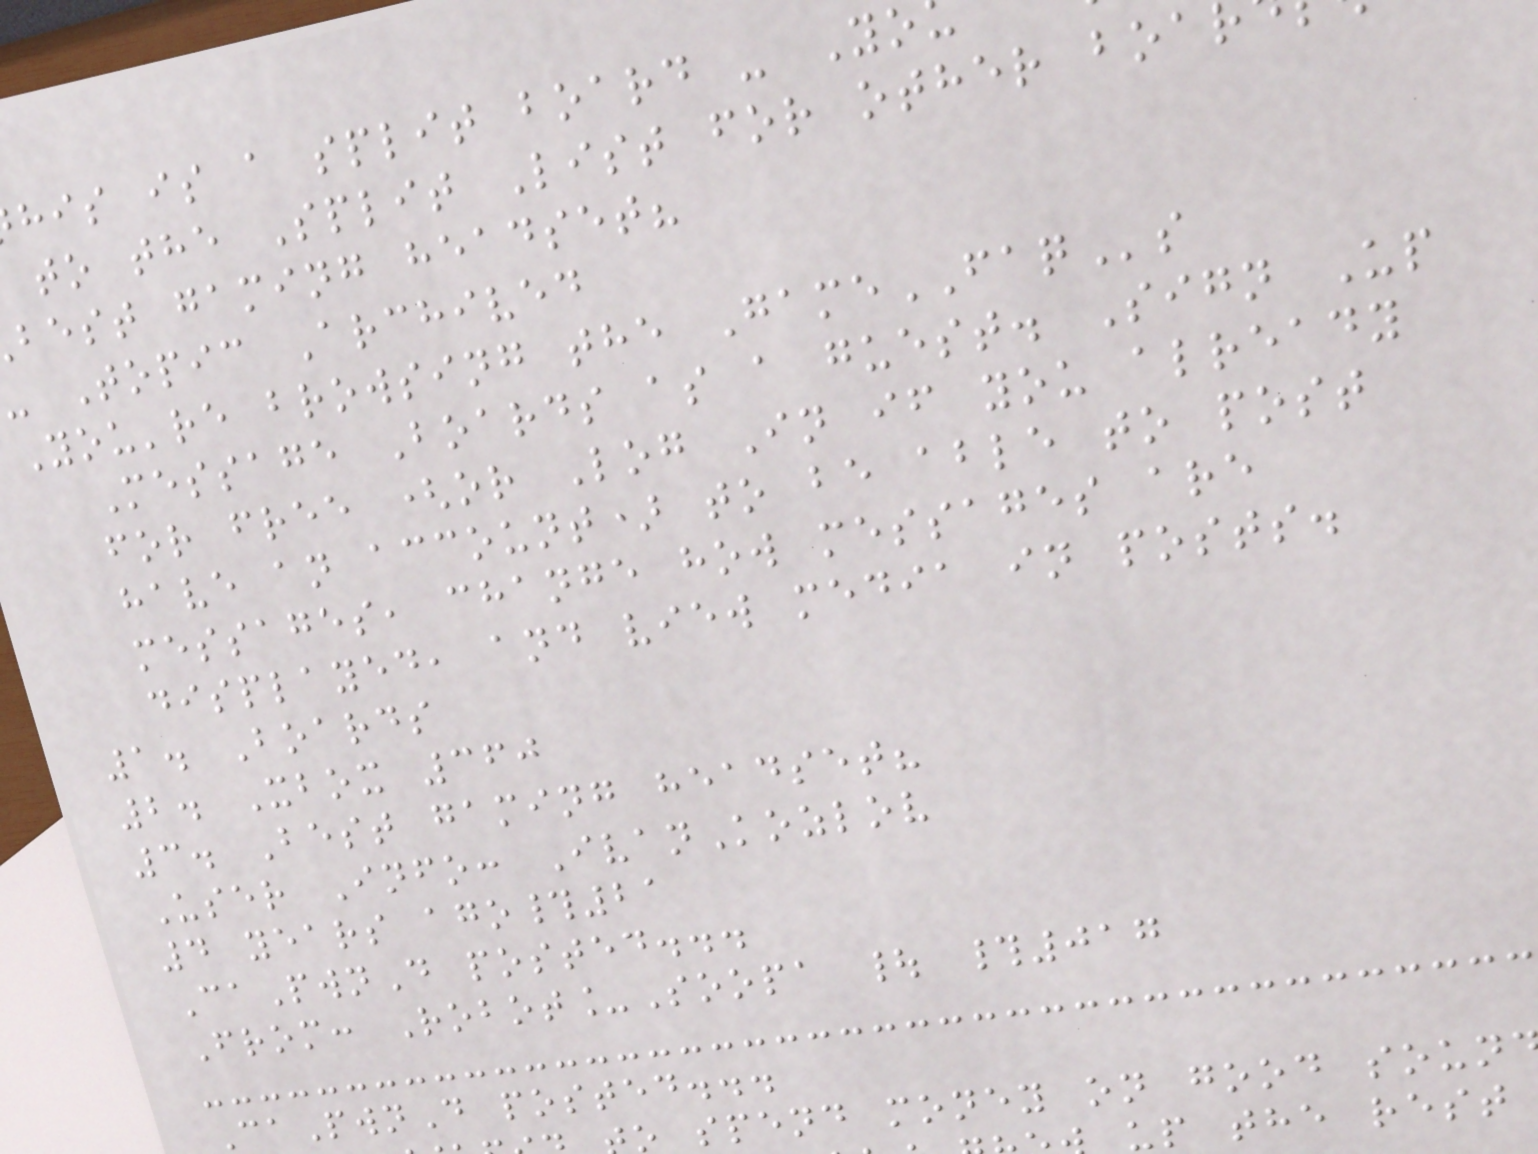his is a split board - Yo
to the Split List for other boa
best gaming headset?
Topic Archived
You're browsing the GameFAQs
Message Boards as a guest. Sign Up
for free (or Log In if you already
have an account) to be able to post
messages, change how messages are
displayed, and view media in posts.
1. Boards
2. Xbox 360
3. Best gaming headset?
User Info: IvanKozlov
4 years ago#21
CaPwnD posted...
From: Robot_Soopa | #017
CaPwnD posted...
spend money on good soun
up the rest
